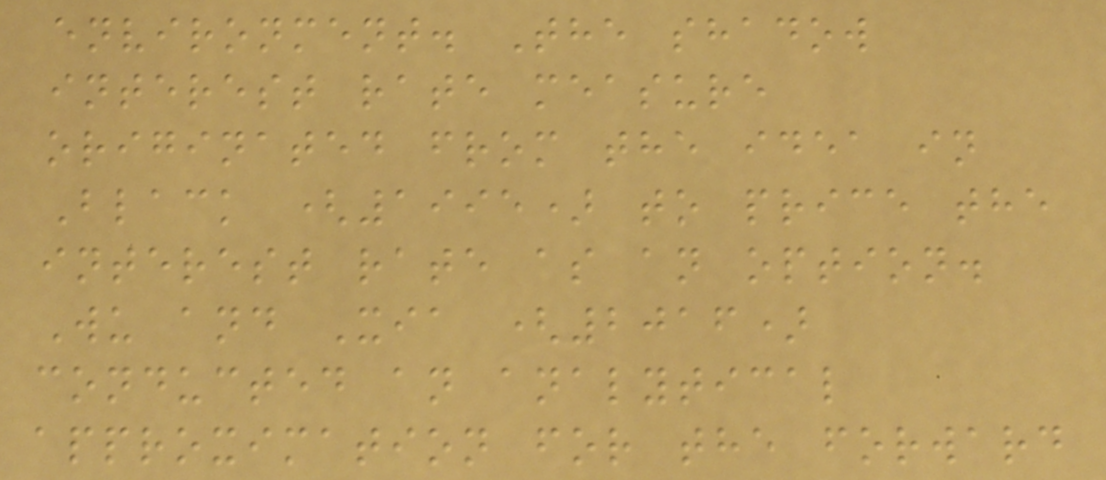environment. The shadow
interest rate measure
originated from the idea in
Black (1995) to price the
interest rate as an option.
Wu and Xia (2016)
conducted an analytical
approximation for the forward
